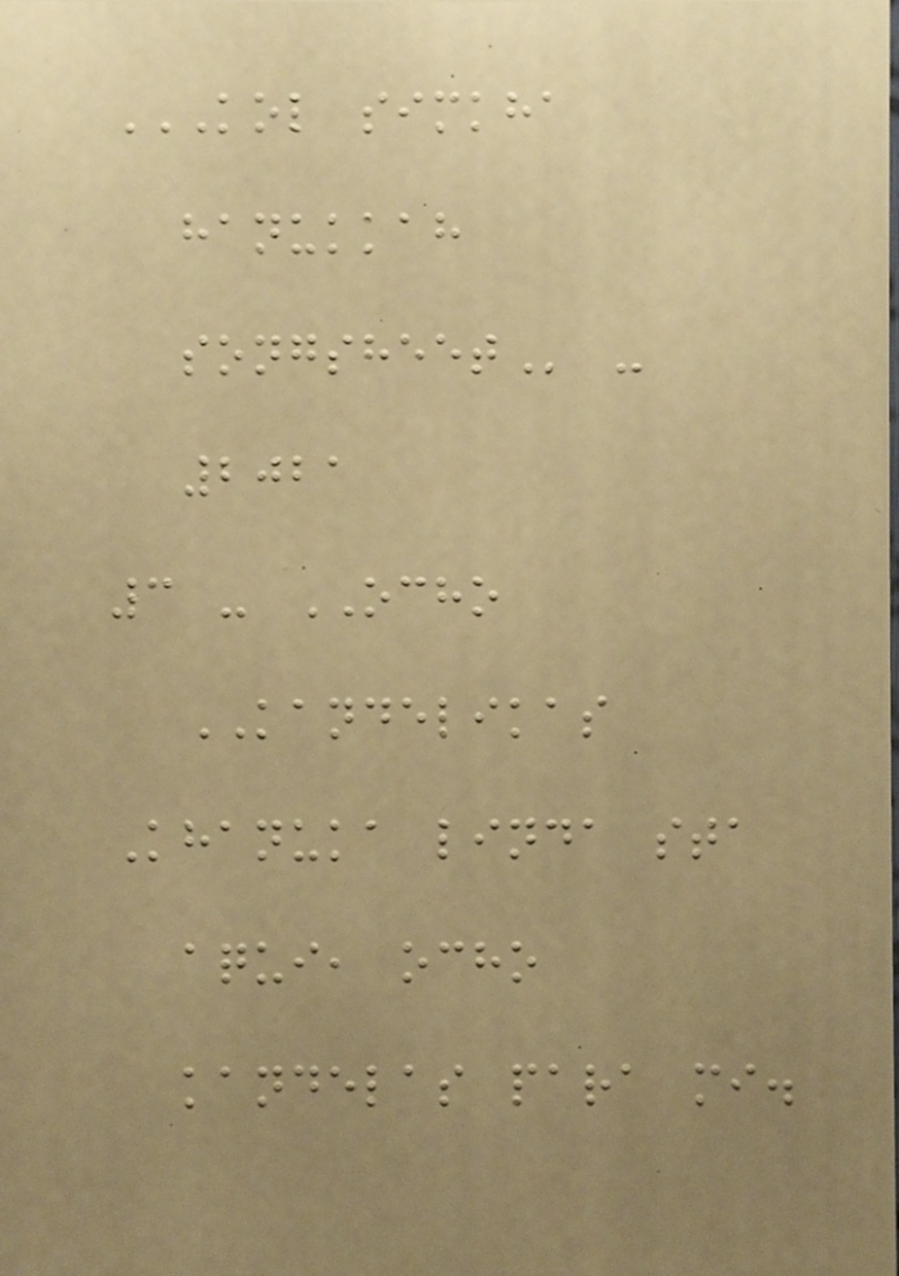KOL SIMKHA
HANUKKAH
SONGSHEET -
2021
3 - OCHO
KANDELIKAS
Khanuka linda sta
aqui, ocho
kandelas para mi.
